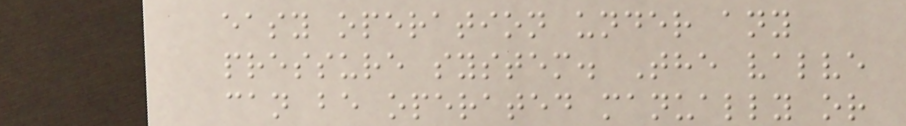easy operation under any
pressure system. The valve
can be operated manually or
